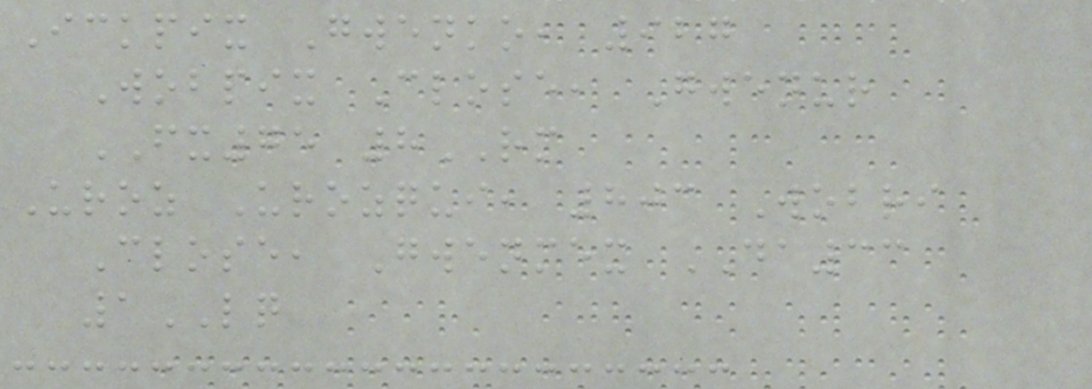Ickpix Gwenko, 927
Wobpix Close, Gwenur
FX75 8RM
Uroz Urozqui, 803 Wobri
Close, Gwenmex DA33
1LQ
